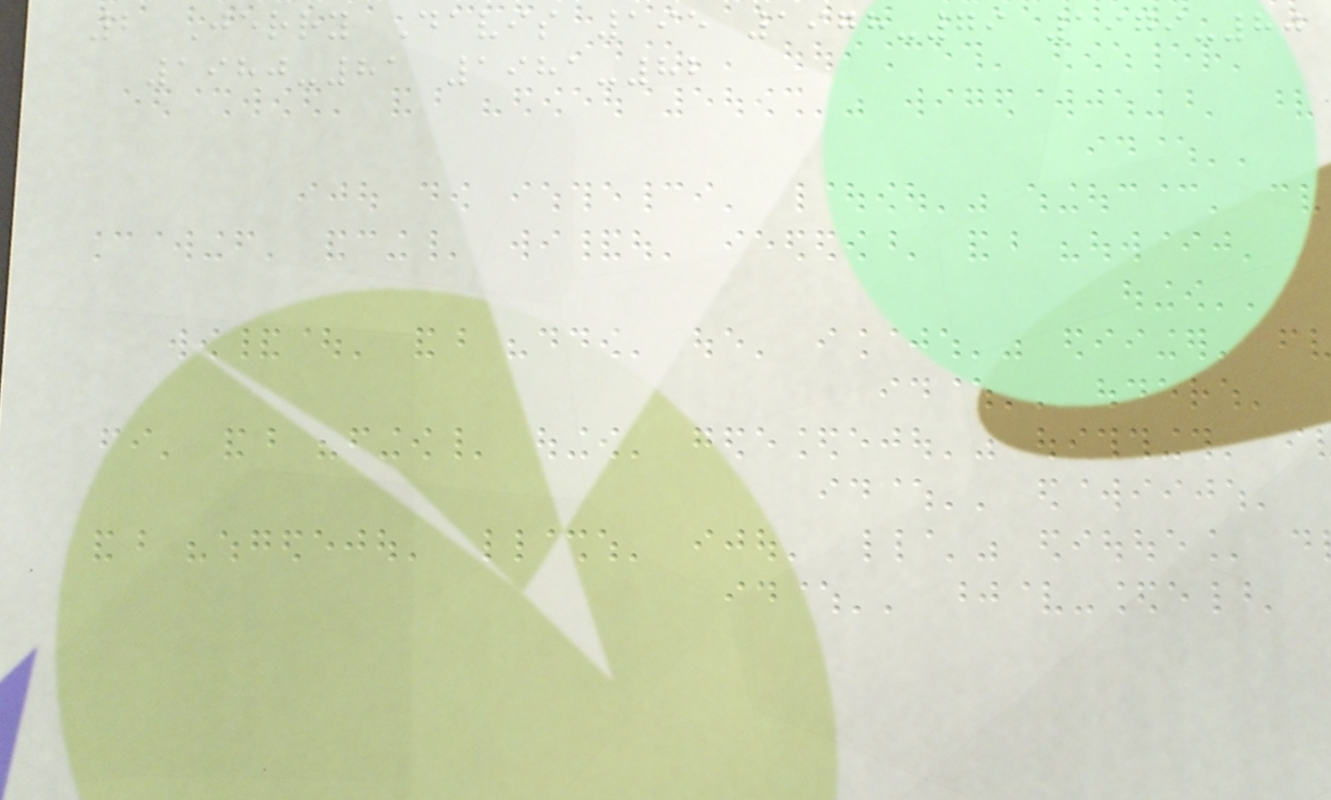2 Jerry Davis 195 1978-79 1979-80
1980-81 1981-82
